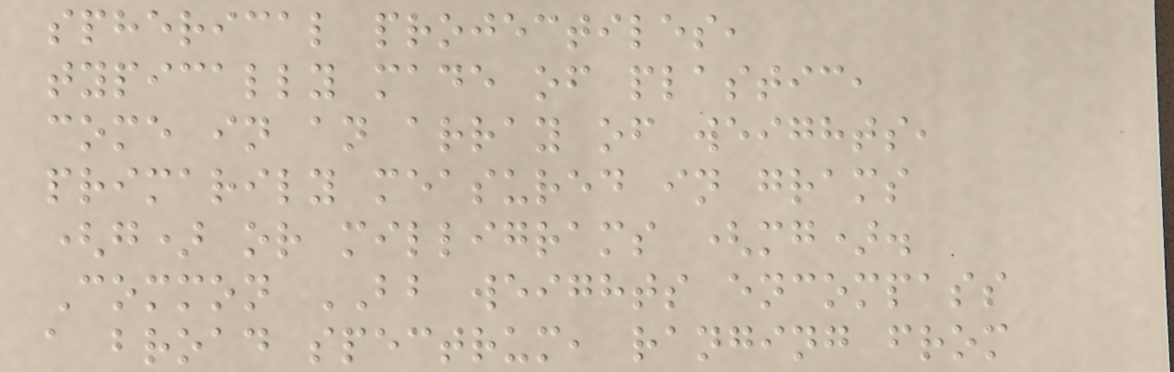spherical projectiles,
typically made of plastic,
come in an array of weights,
primarily measured in grams
(g) or milligrams (mg).
Common BB weights encompass
a broad spectrum, ranging from
